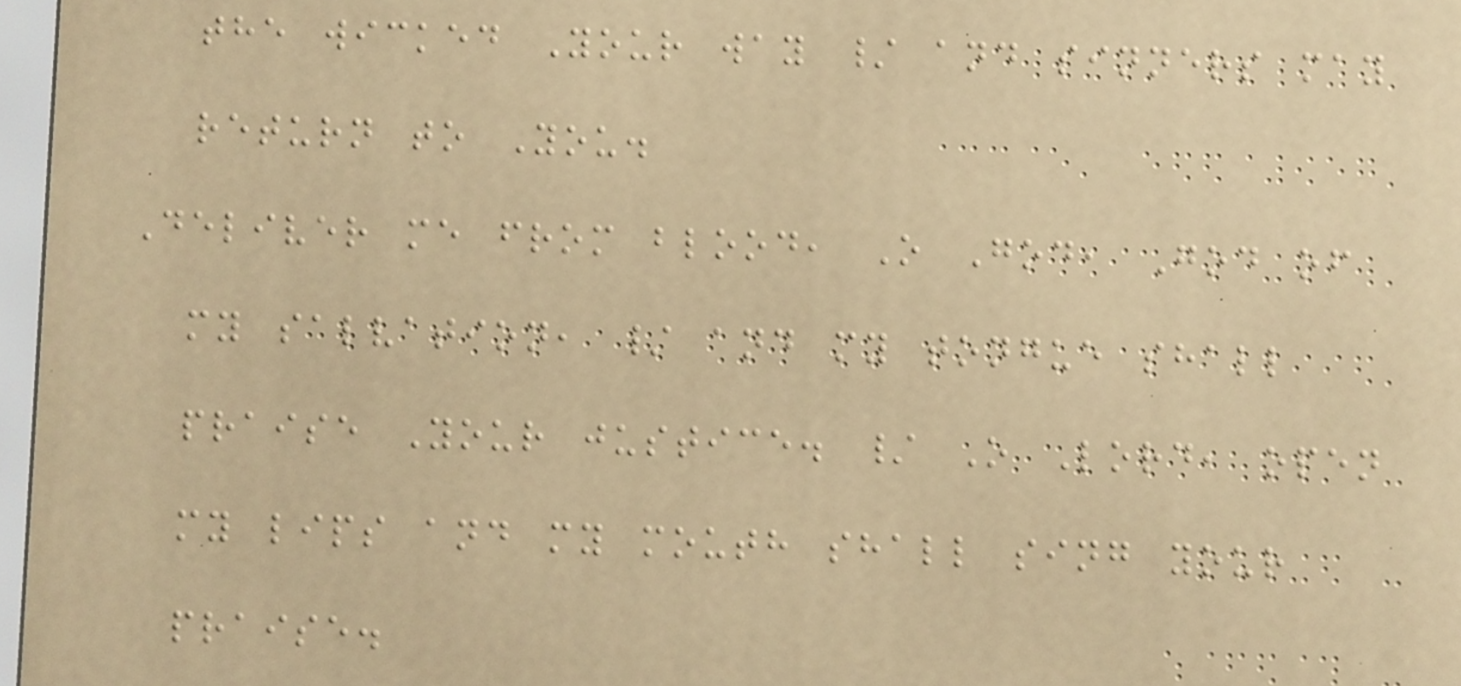the wicked Your way / and sinners may
return to You.
Deliver me from blood, O God, God of
my salvation, / and my tongue shall
praise Your justice. / O Lord, open
my lips and my mouth shall sing your
praise.
